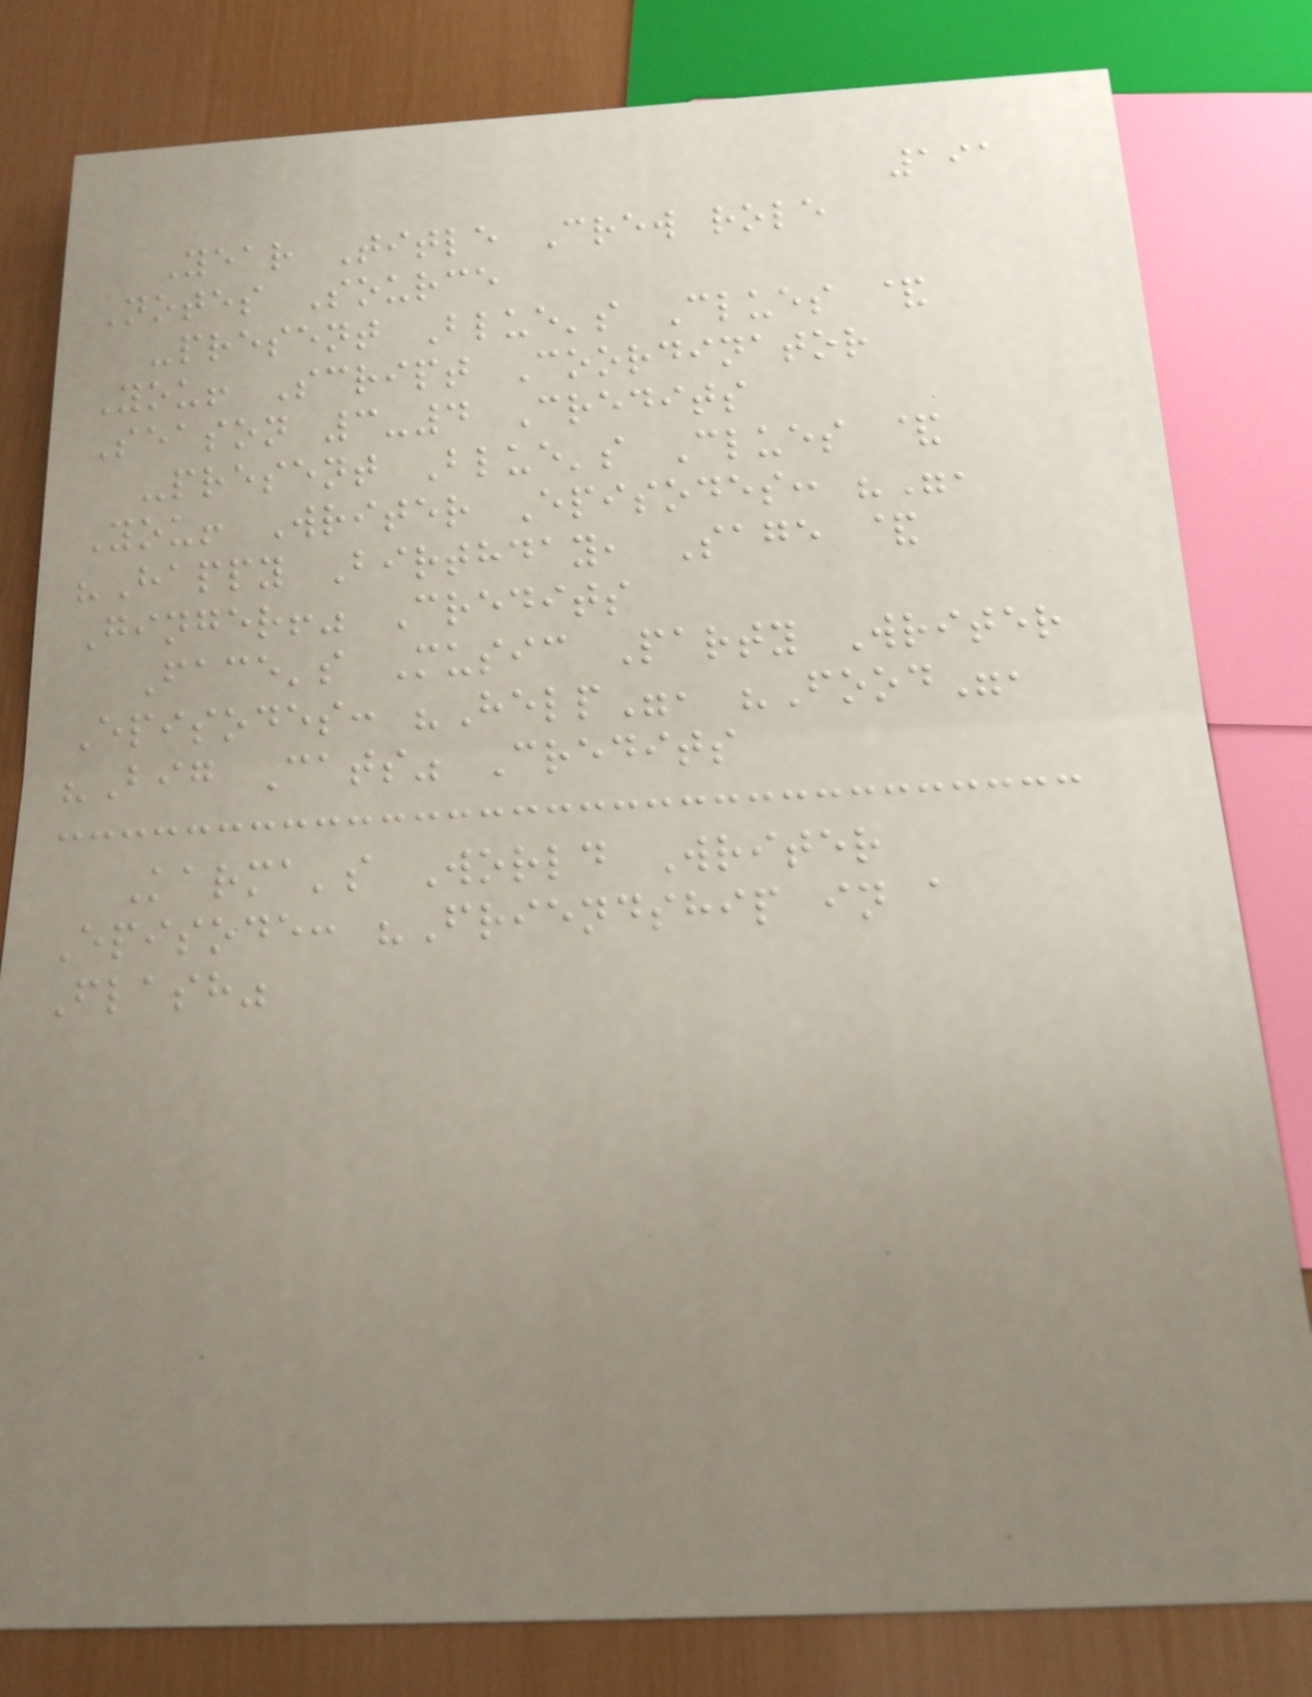191
Year Title Crew role
Notes Source
-present Blue's Clues &
You! Script Coordinator
Season 3-4 Credits
-present Blue's Clues &
You! Writer Episodes: "",
"Happy Birthday, Sage &
Ginger!" Credits
Face's Music Party Writer
Episodes: "Help", "Food",
"Big Cats" Credits
Karma's World Writer
Episode: "Friendship in a
Flash"
